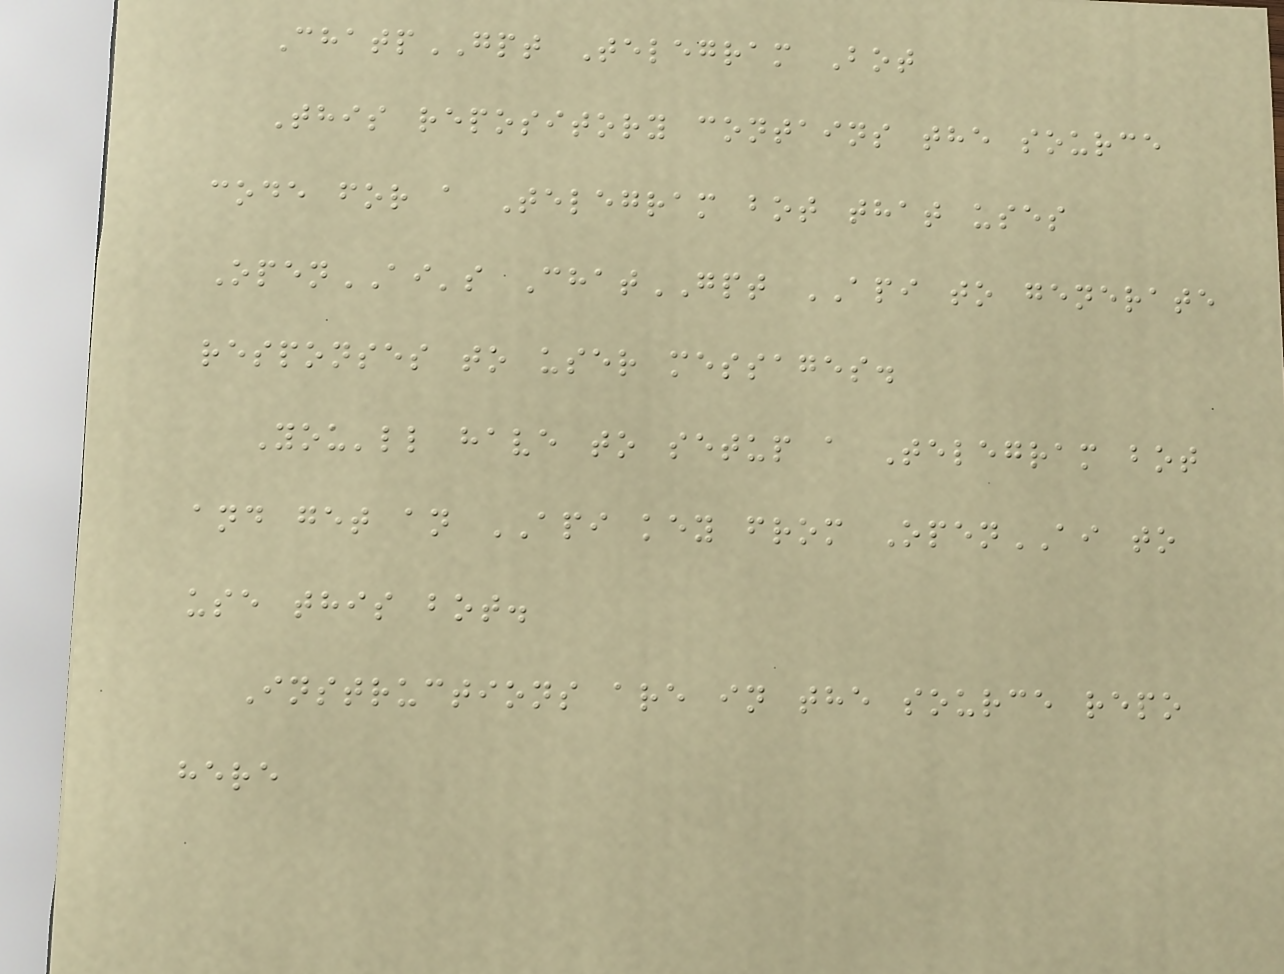ChatpGPT Telegram Bot
This repository contains the source
code for a Telegram bot that uses
OpenAI's ChatGPT API to generate
responses to user messages.
You'll have to setup a Telegram bot
and get an API key from OpenAI to
use this bot.
Instructions are in the source repo
here
